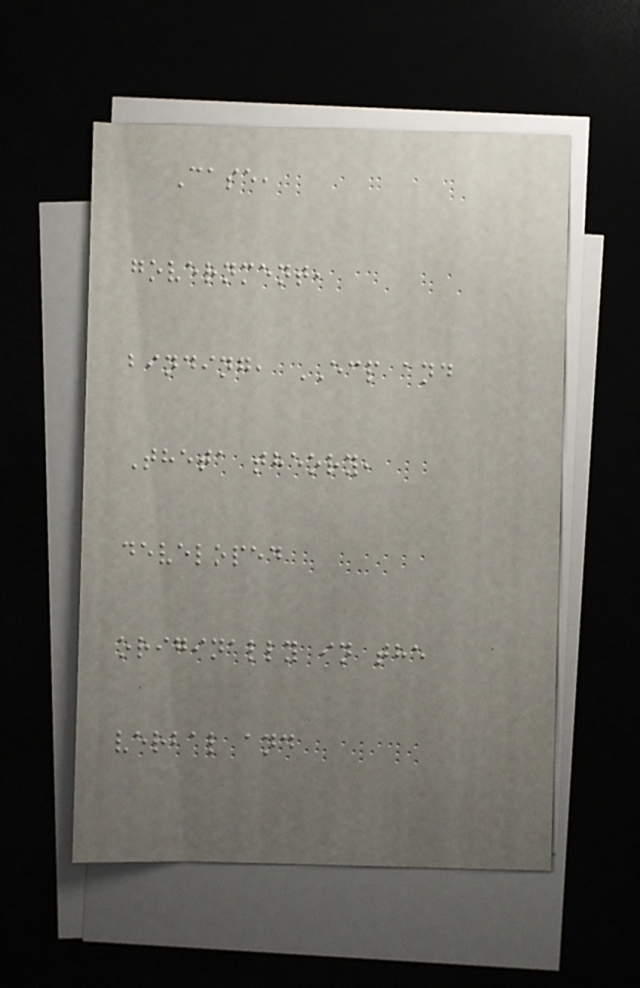Case,
government,
binding, ECP and
Theta theory,
developed
originally in the
verbal and
